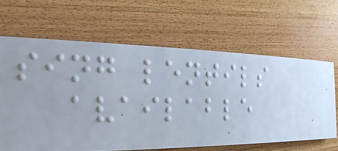sing lentils
available
